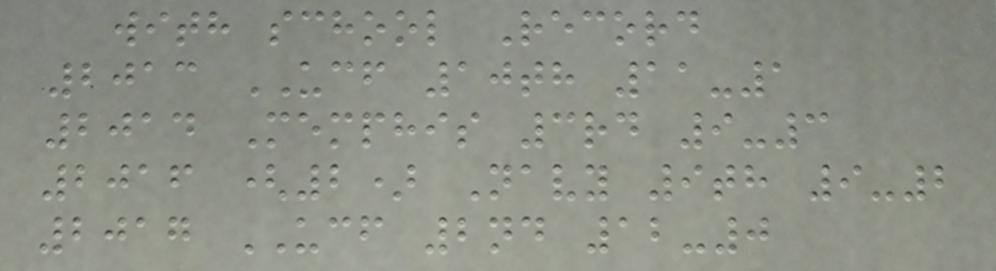with school Record
2013 UCF 10th 11-1
2014 Memphis 3rd 9-3
2016 (2) Navy 9th 9-2
2017 UCF 2nd 12-0
